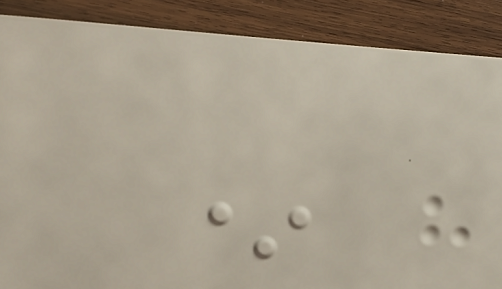*
